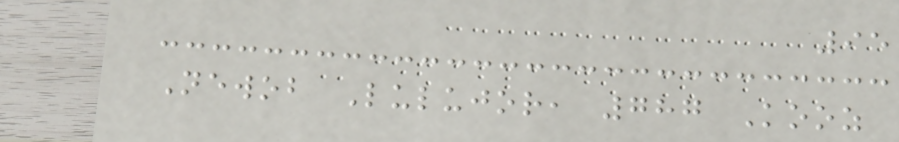95
Newob Lulujor, 787 Kooz
